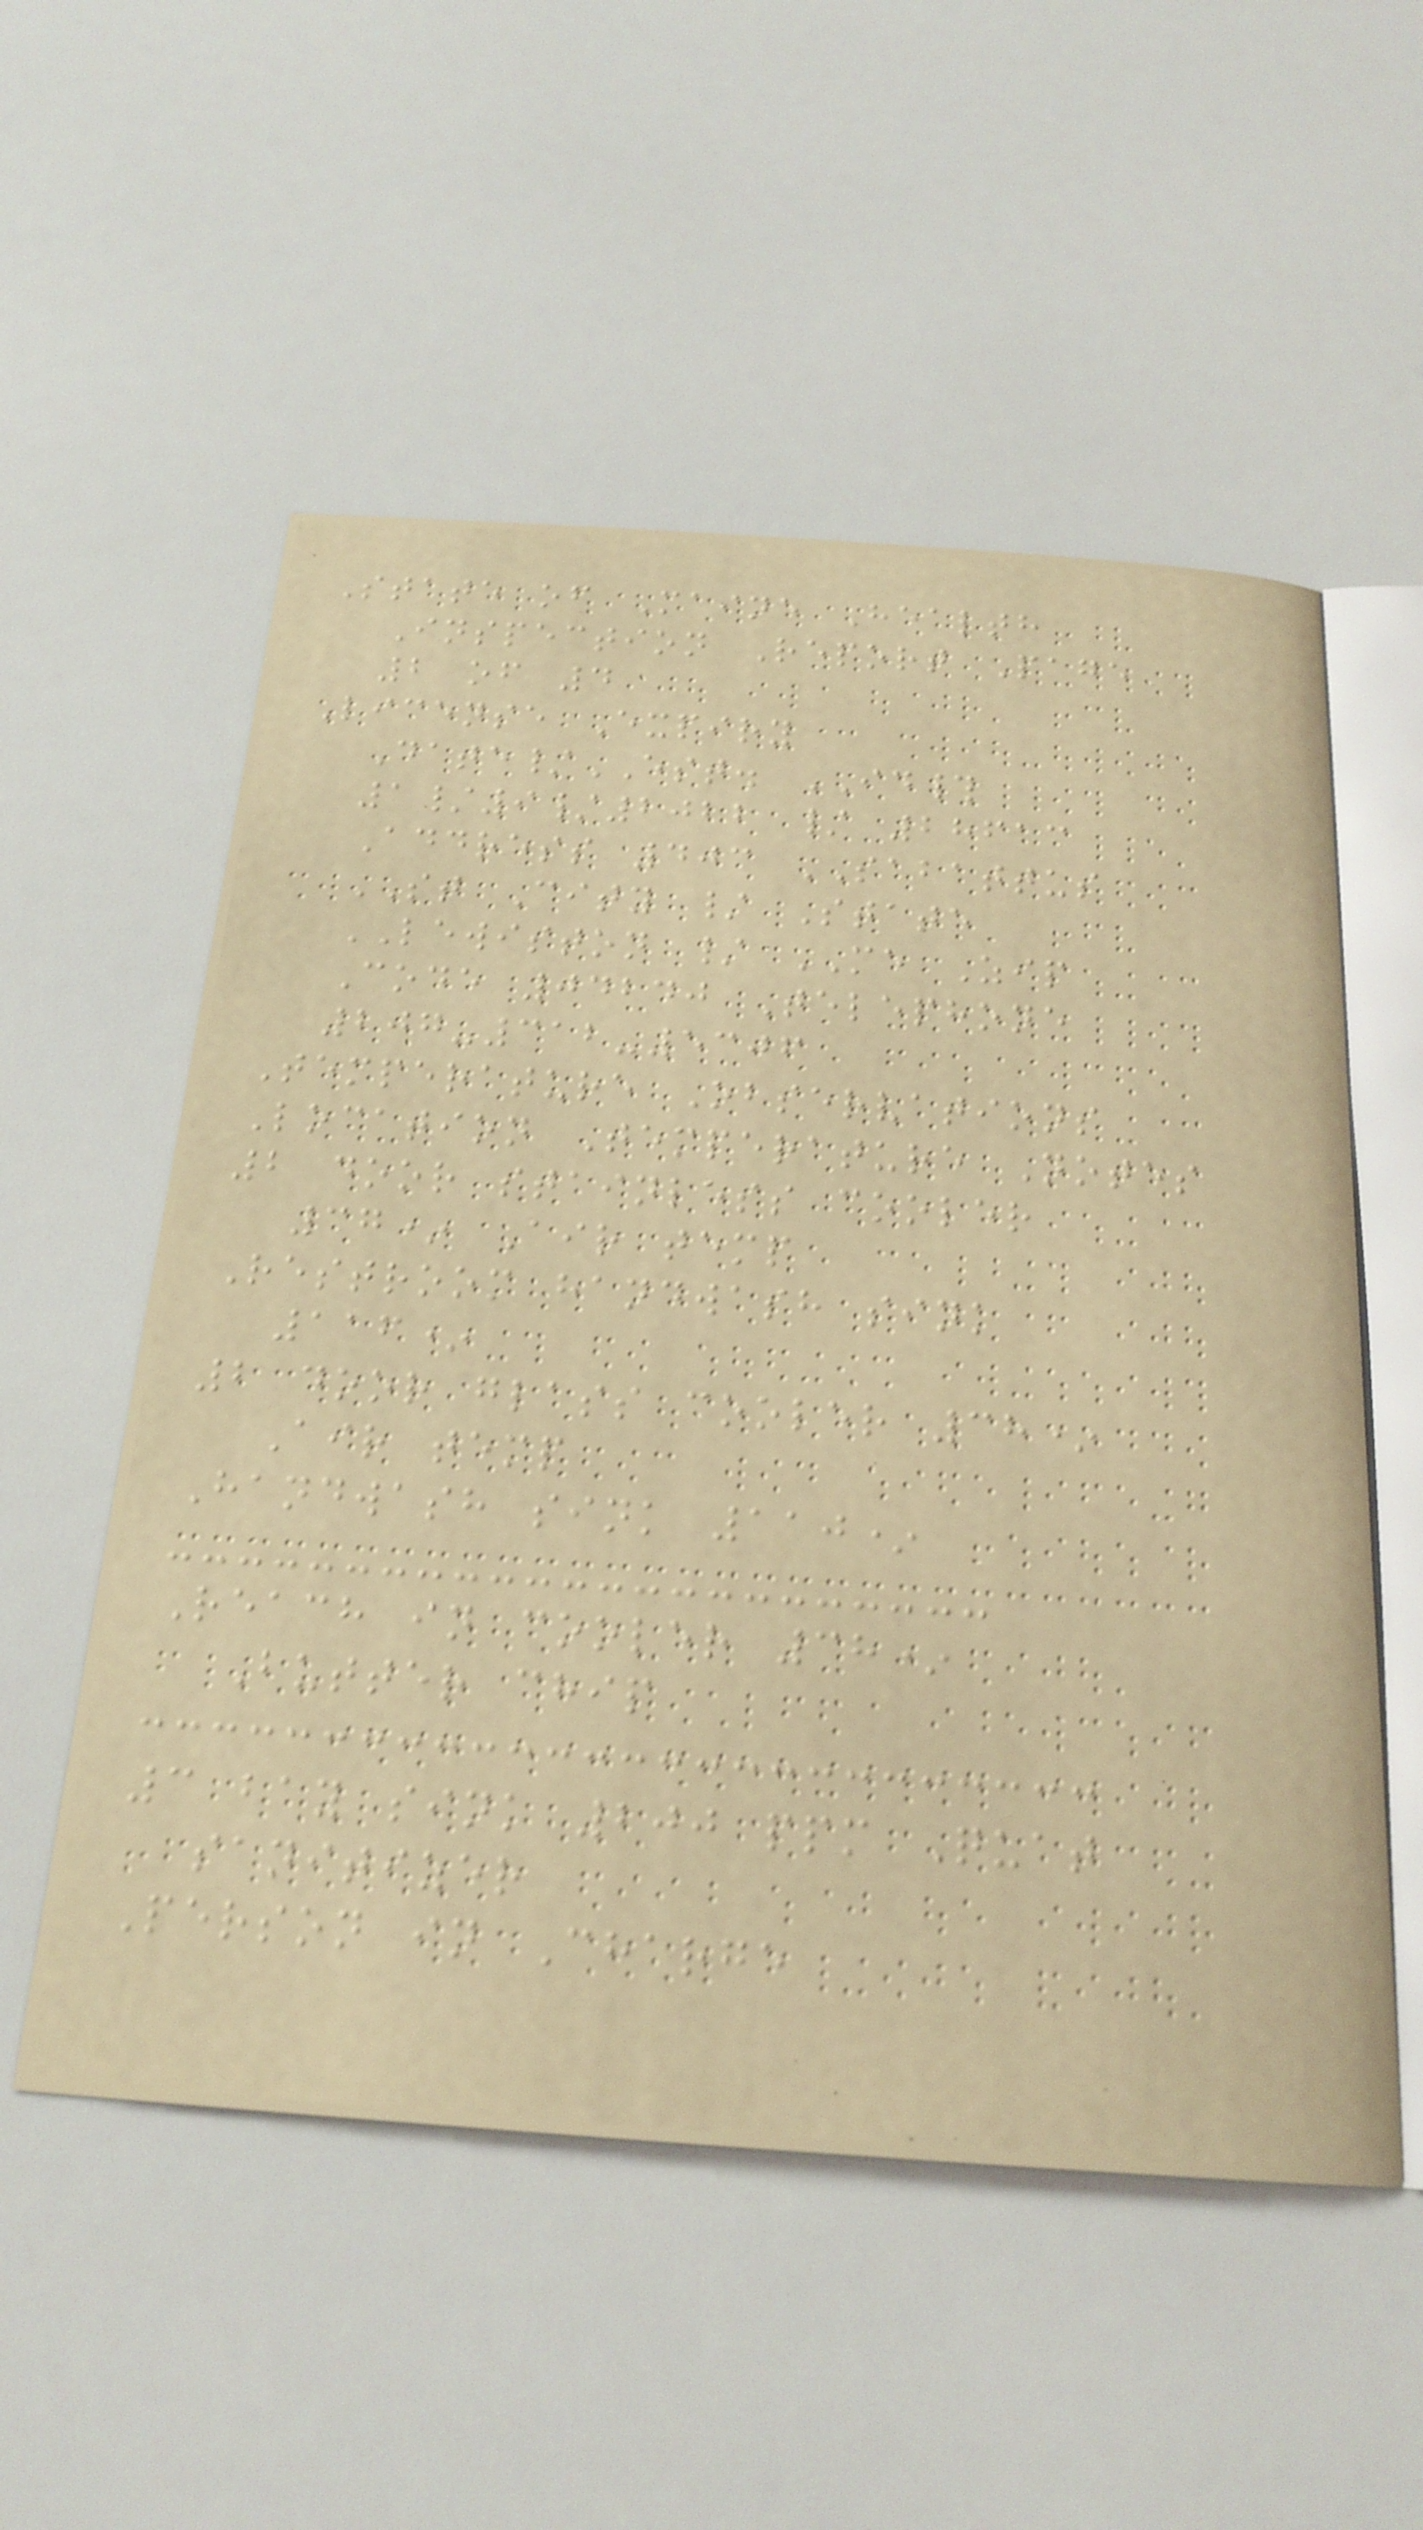State of Maine Health
Inspection Report Page
2 of 4
License Expiry
Date/EST. ID#
1/9/2022 / 28613
Address 403 SABATTUS
ST City / State
LEWISTON / ME Zip
Code 04240 Telephone
207-312-5306
Temperature Observations
Location Temperature Notes
2 door stainless cooler
37* Air temp
Restroom handwash sink
116*
2 door glass cooler 38*
Air temp
Handwash sink 110*
Reach in cooler 38*
Butter chip
3 bay sink 200 ppm Quat
sanitizer
Person in Charge
